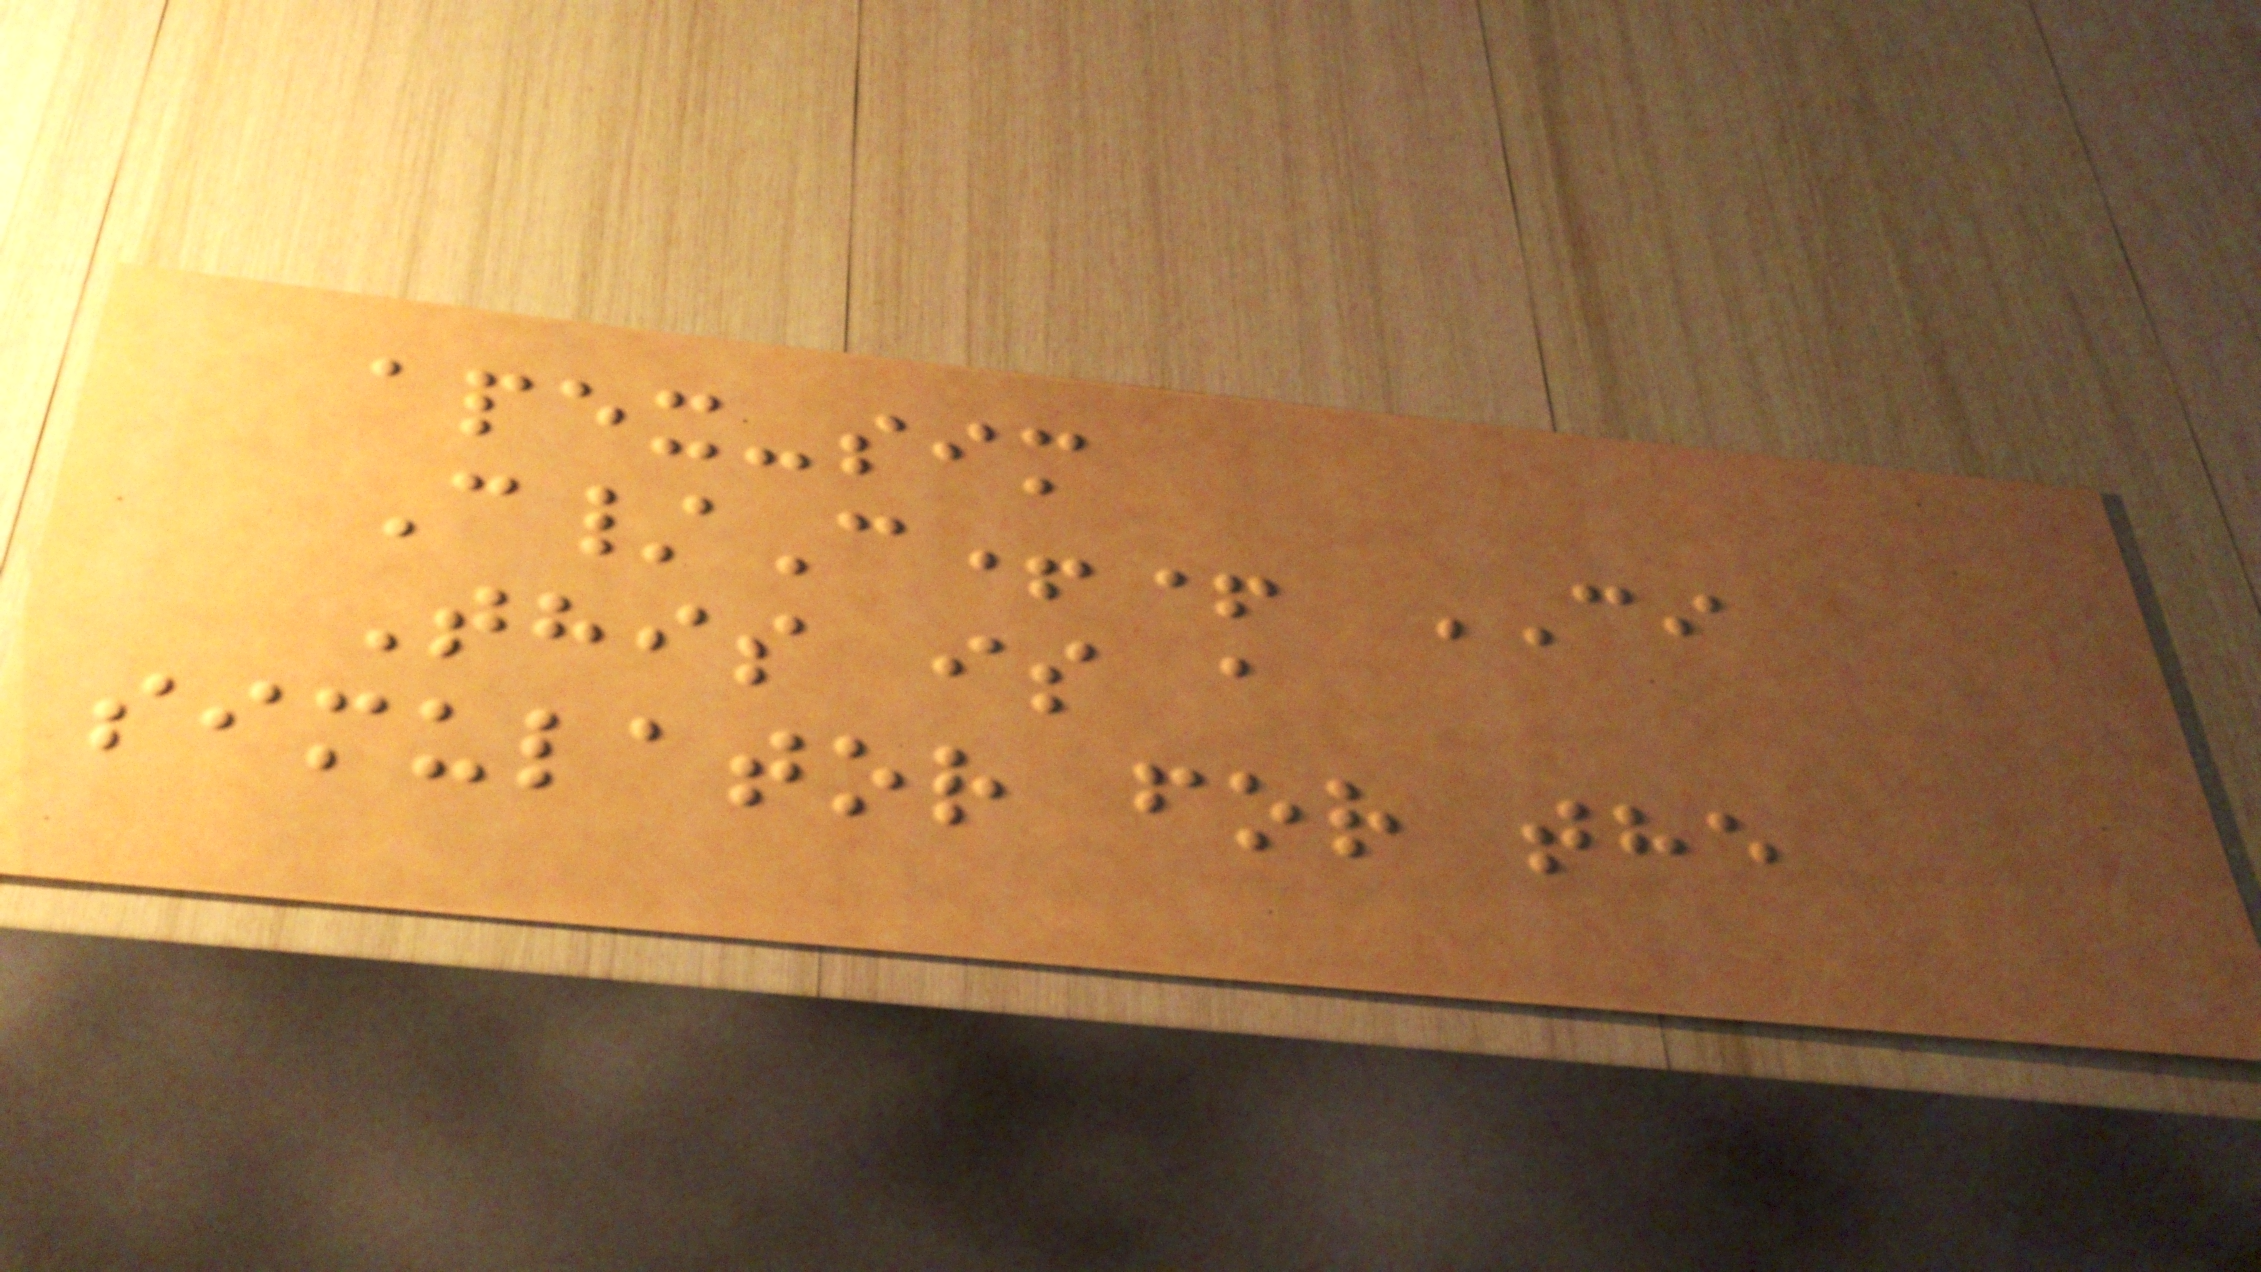apex-sim
C/C++ CI
This is a
simulator for the
